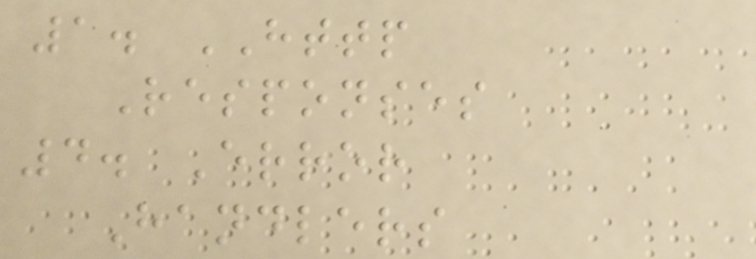1. HTTP
Responses
4. Error
Handlers
